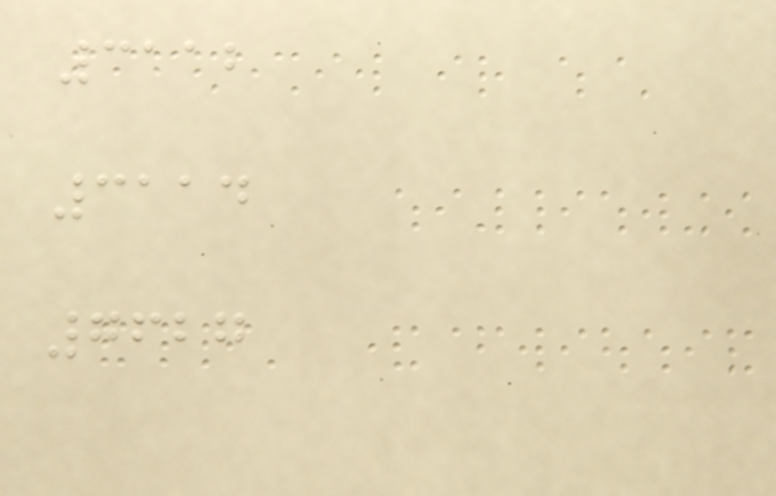3112
3114
7627
